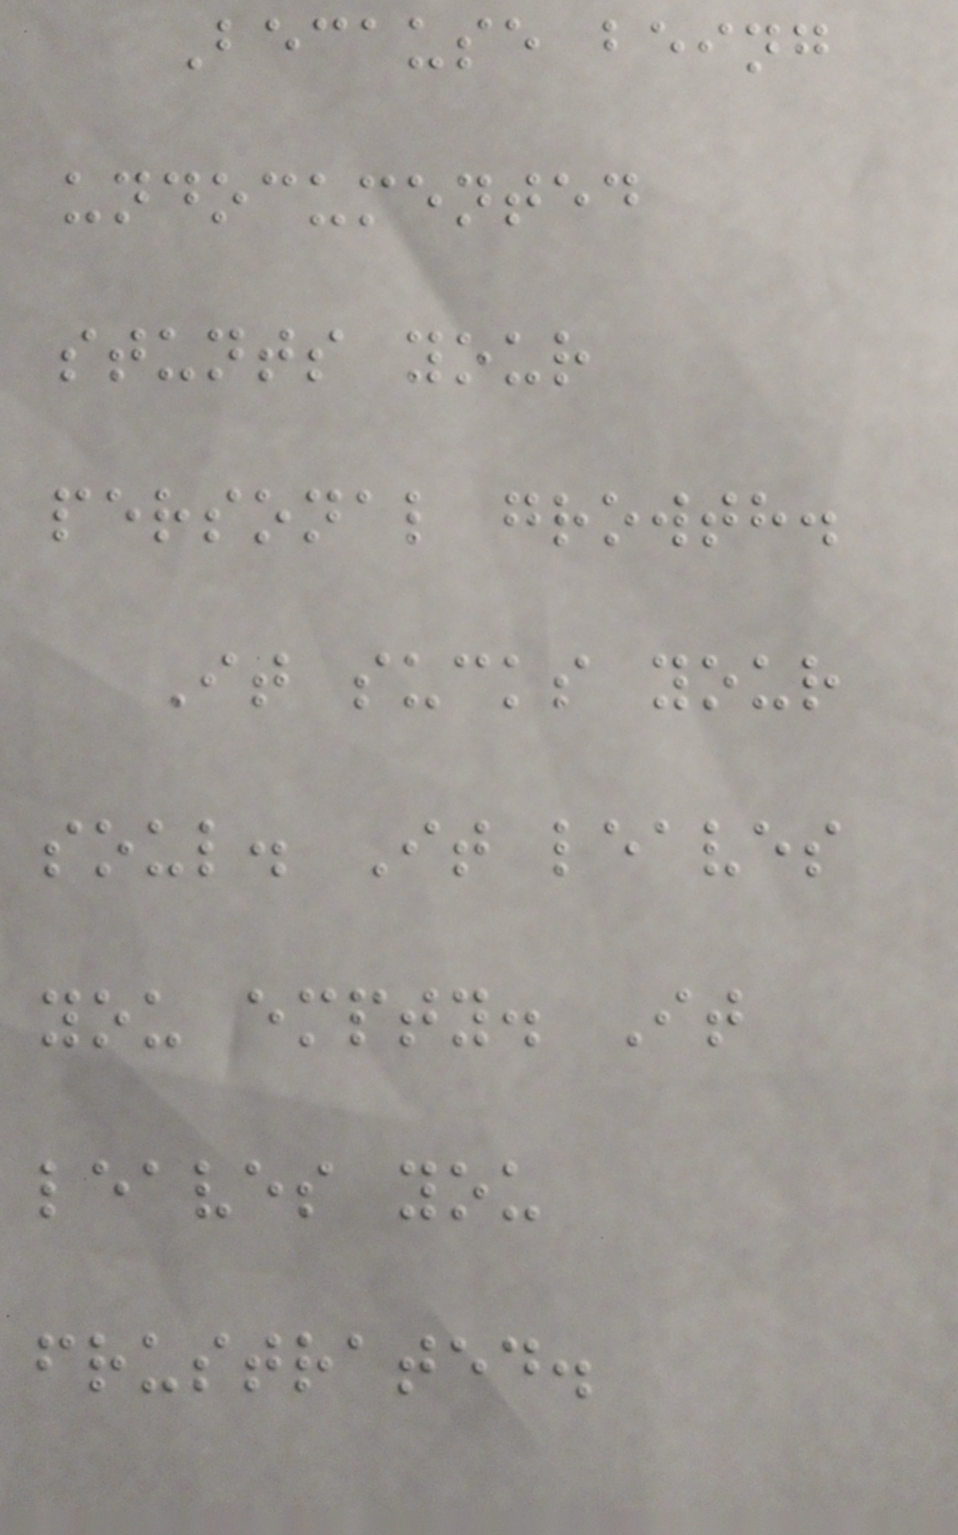Because being
undocumented
stunts your
personal growth.
It sucks your
soul. It leaves
you empty. It
leaves you
frustrated.
